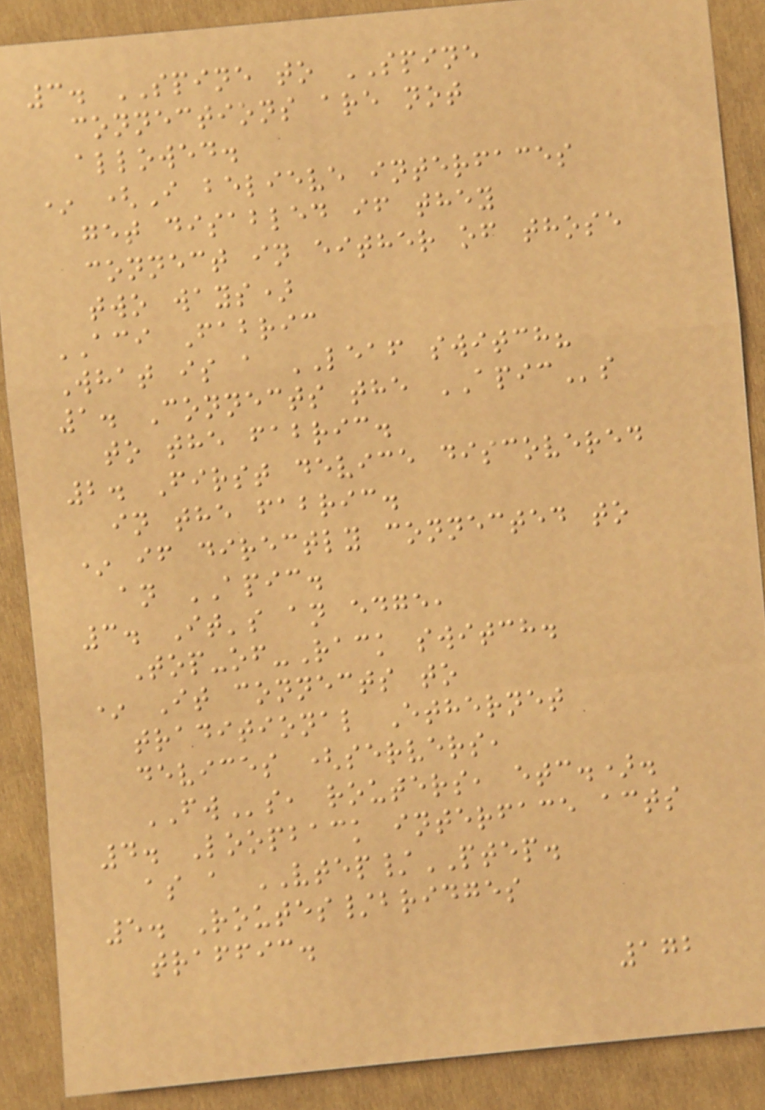3. SPINE to SPINE
connections are not
allowed.
* (I believe interfaces
get disabled if they
connect in either of those
two ways)
ACI Fabric
What is a LEAF switch?
1. Connects the APICs
to the fabric.
2. First device discovered
in the fabric.
* if directly connected to
an APIC.
3. It's an edge,
Top-of-Rack switch.
* It connects to
traditional Ethernet
devices (servers,
FWs, routers, etc.).
4. Loopback interface acts
as a VTEP/PTEP.
5. Routes/bridges
traffic.
172
